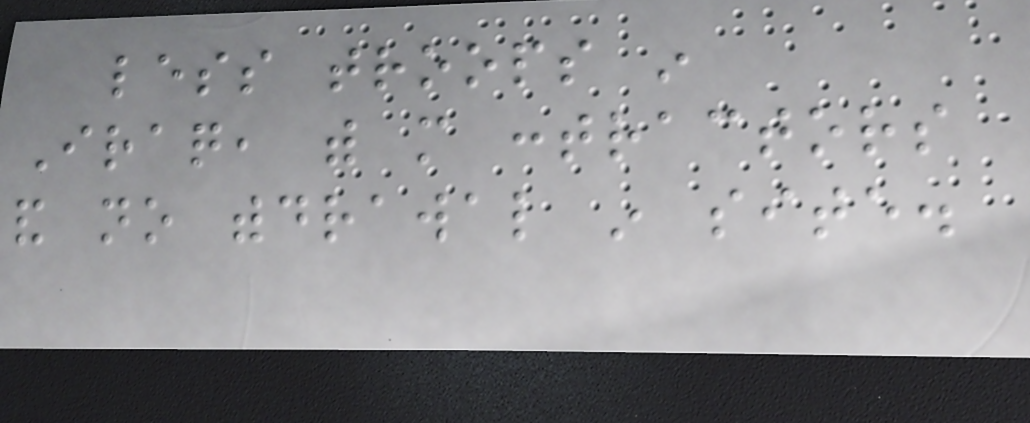less troops in
Iraq, with more contractors
and no withdrawal in site.
